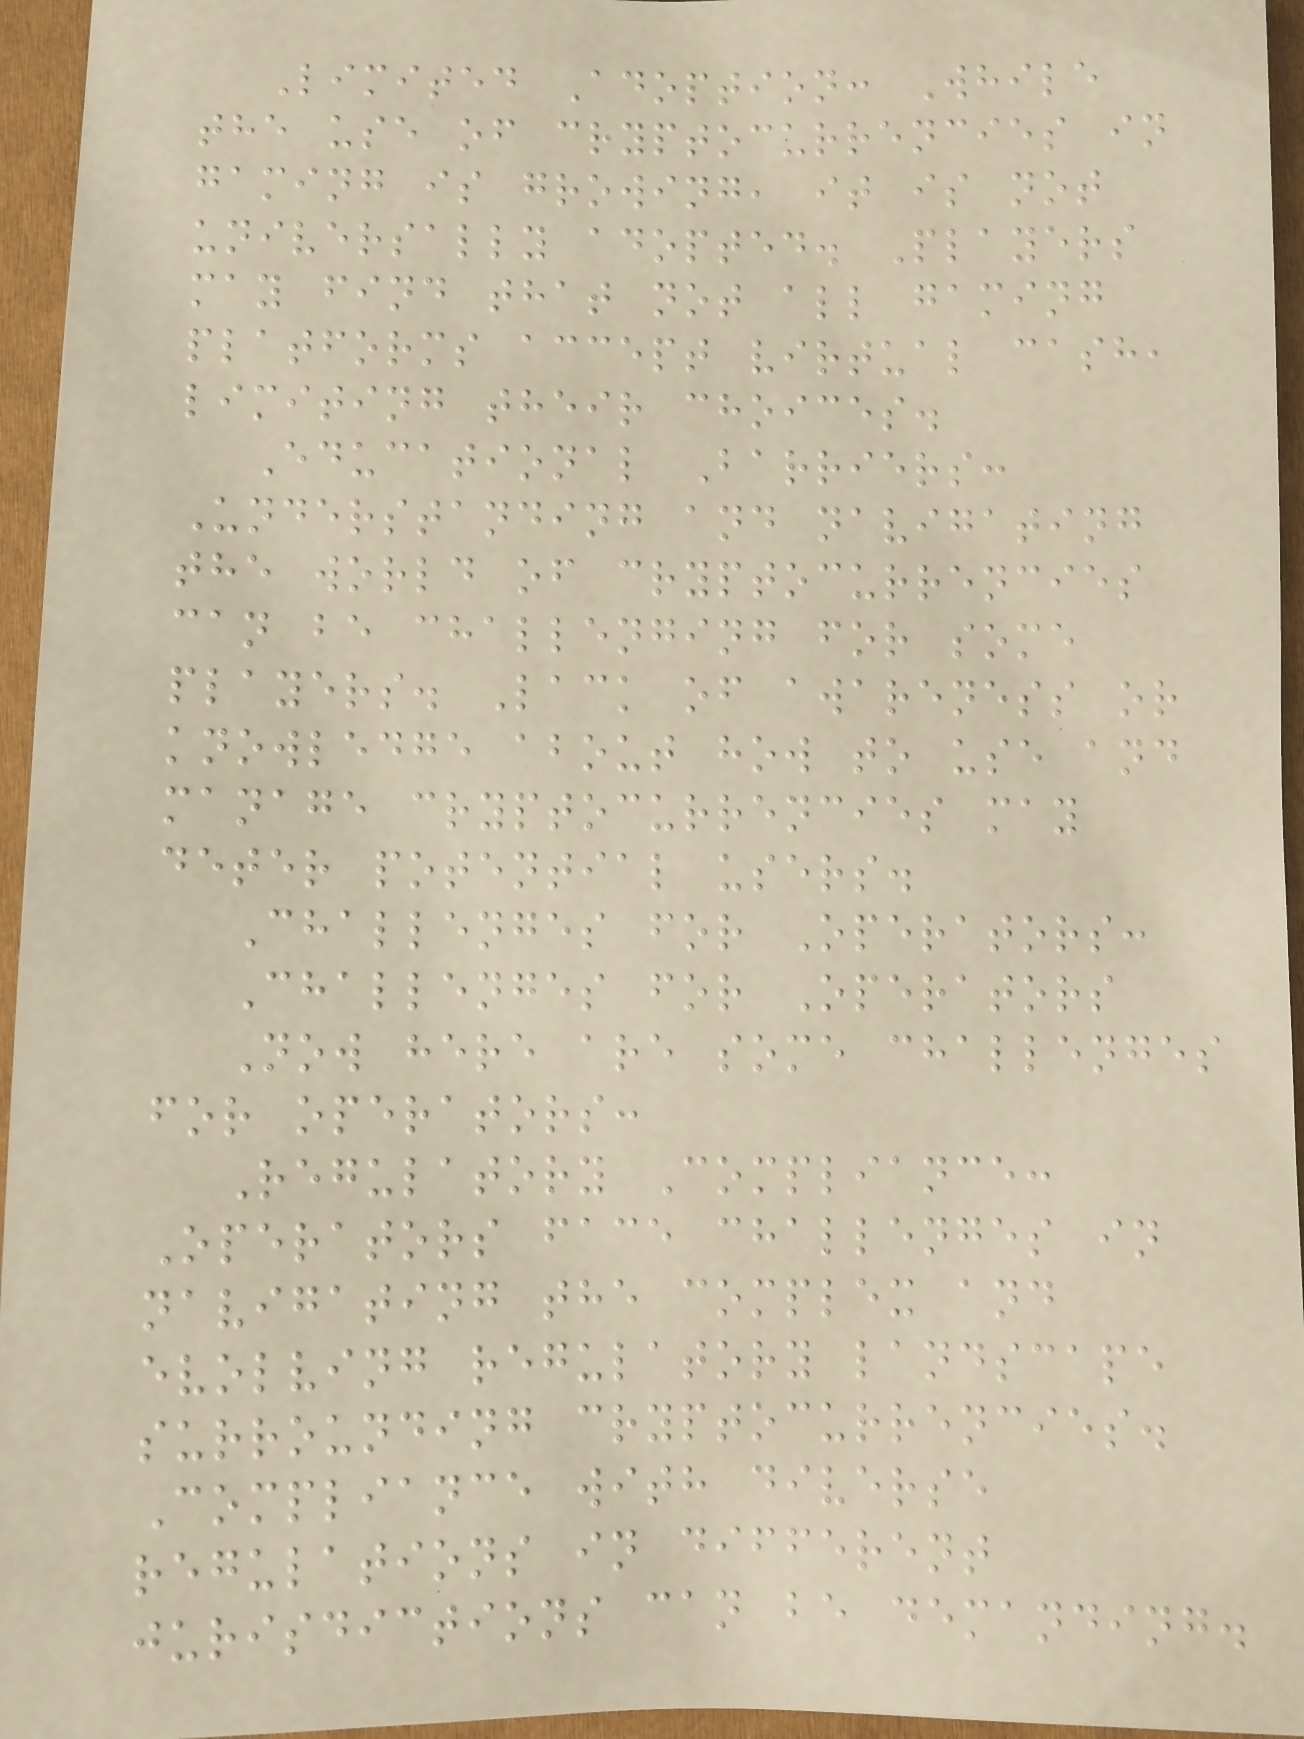Limited Adoption: While
the use of cryptocurrencies in
gaming is growing, it is not
universally adopted. Players
may find that not all gaming
platforms accept virtual cash,
limiting their choices.
Educational Barriers:
Understanding and navigating
the world of cryptocurrencies
can be challenging for some
players. Lack of awareness or
knowledge about how to use and
manage cryptocurrencies may
deter potential users.
Challenges for Operators:
Challenges for Operators
Now here are some challenges
for operators:
Regulatory Compliance:
Operators face challenges in
navigating the complex and
evolving regulatory landscape
surrounding cryptocurrencies.
Compliance with diverse
regulations in different
jurisdictions can be demanding.
